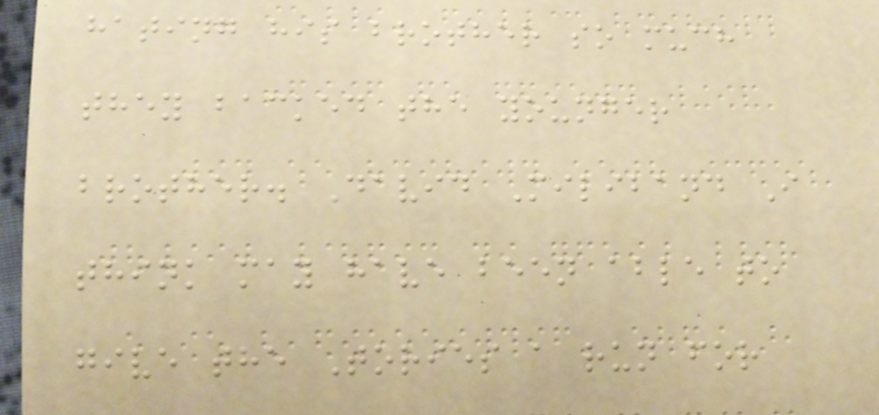hating his brother so much
they backed the younger
brother. David Miliband I
think may have been able to
give the Tories a run for
